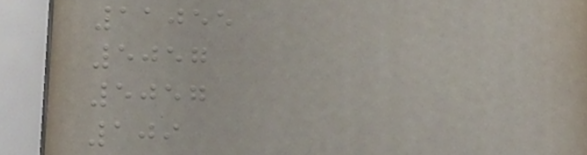11055
5057
5057
109
